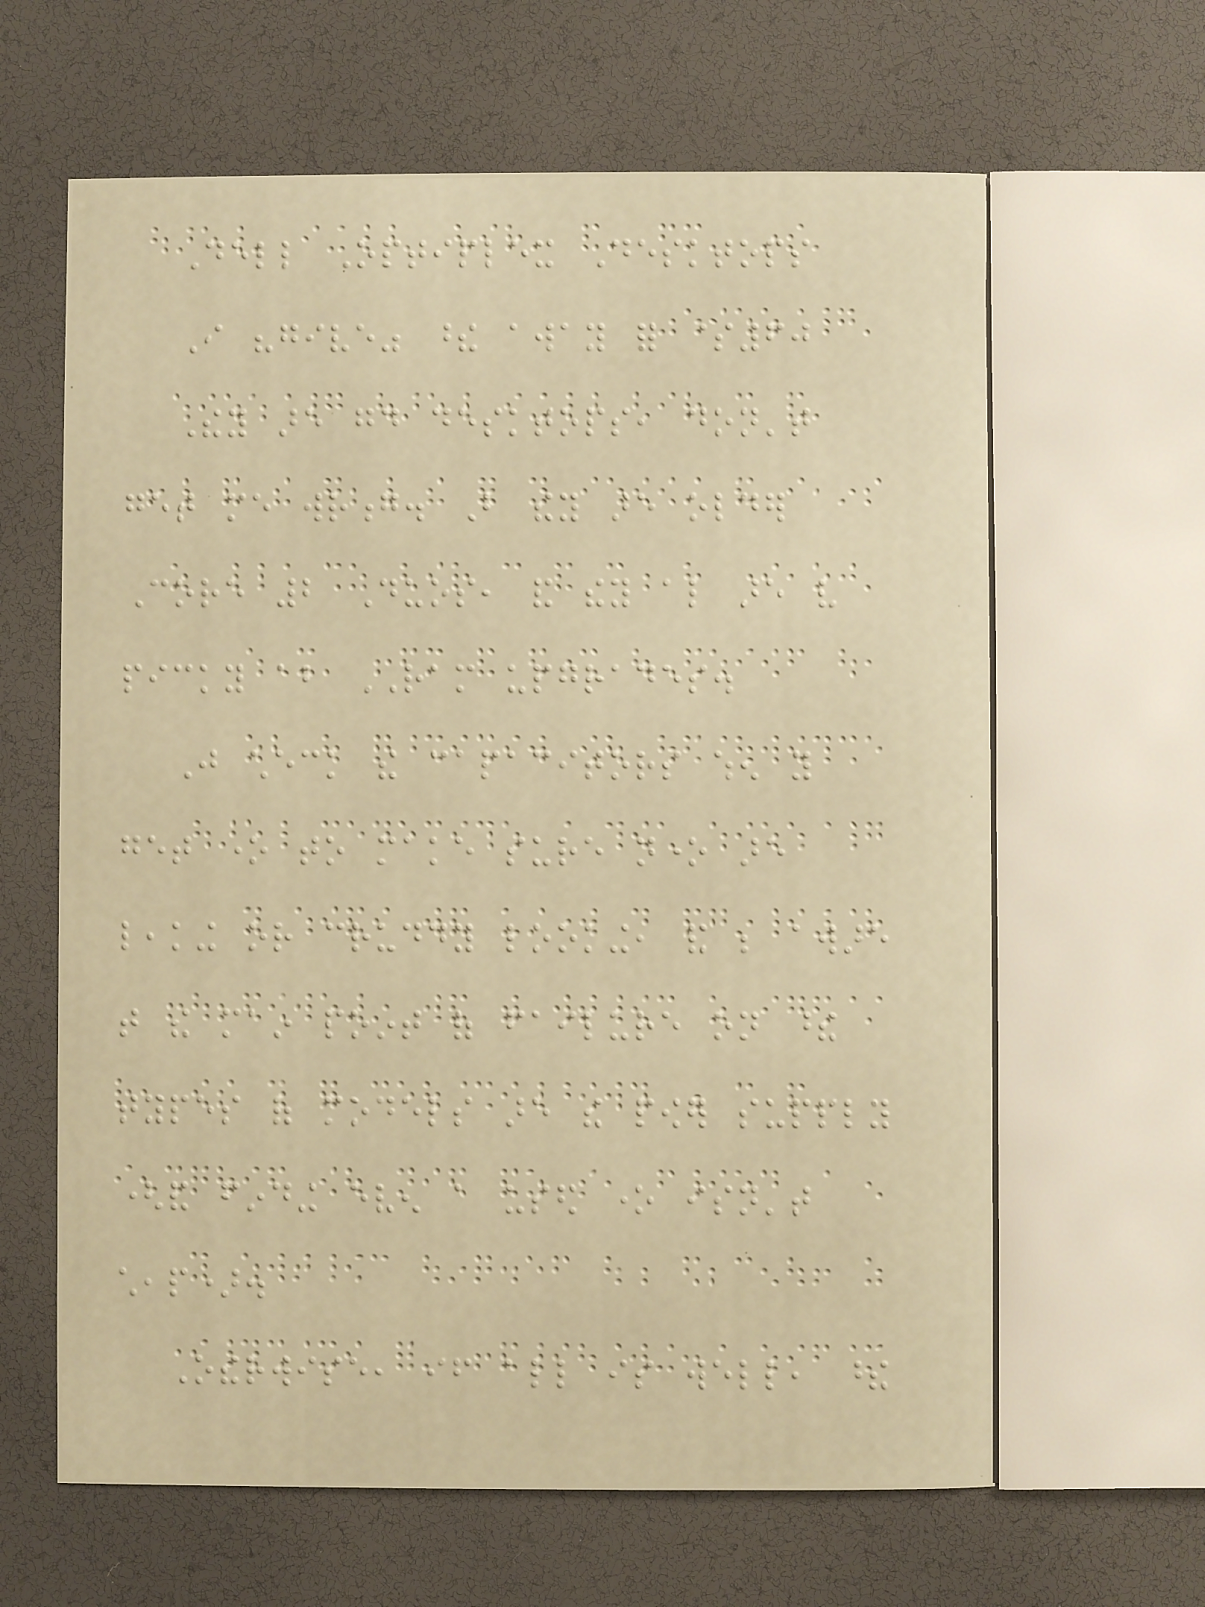Dell Optiplex Desktops
I "give" these away for $60
They are good desktops, don't
get me wrong. But they are older
Core 2 Duos, and they also are very
picky about RAM upgrades.
Just check the capacitors when you
get one to make sure none are
leaking or cruddy looking, and be aware
that the main point of failure on these
types of models are the power supply
(and finding even a used one isn't
cheap).
Otherwise, if all is well, these
